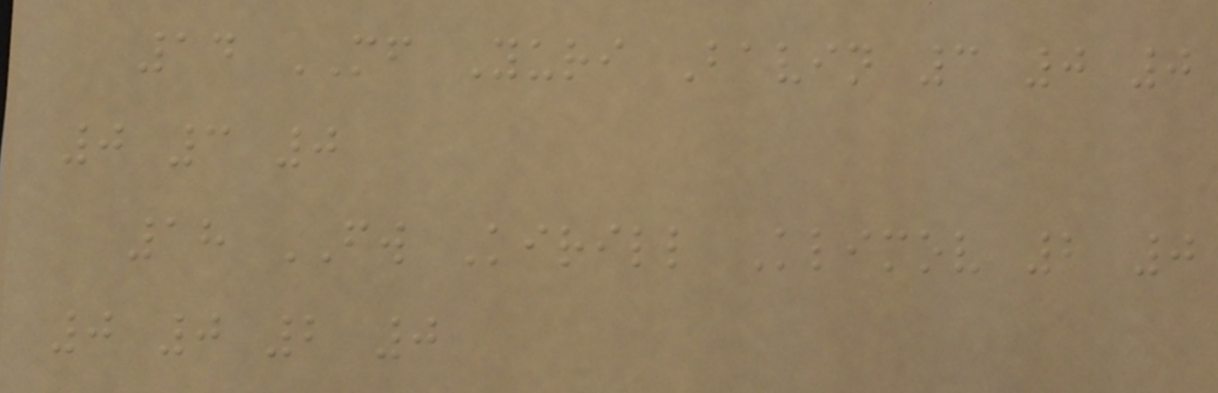14 MF Yuri Bavin 3 0 0
0 3 0
18 FW Kirill Klimov 2 0
0 0 2 0
